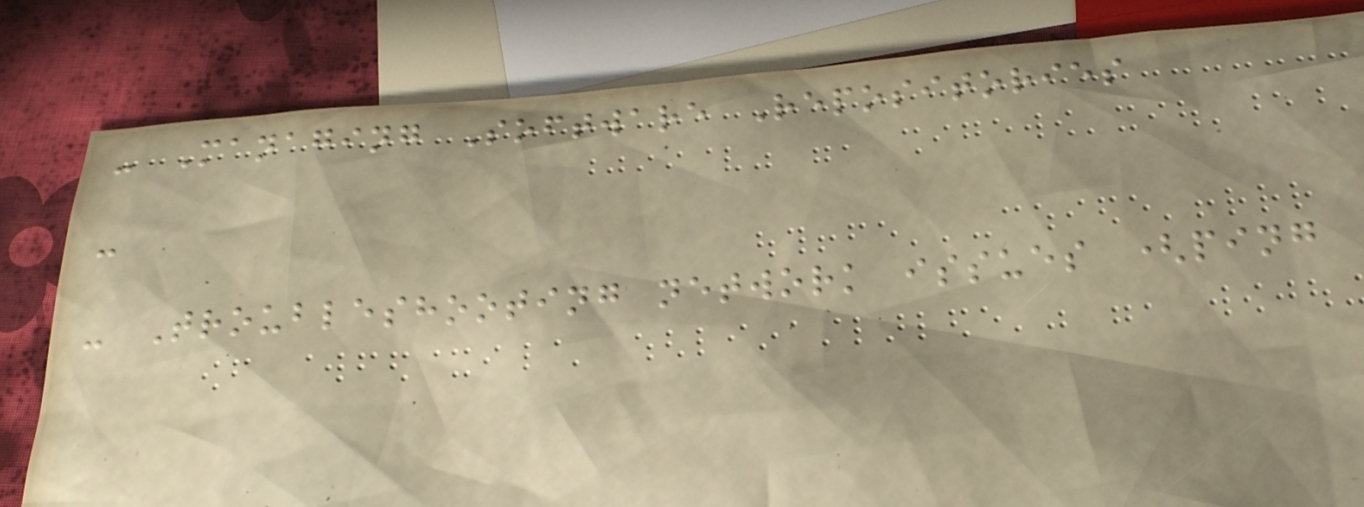- Managing Software Repositories
-
- Troubleshooting network issues (ping
